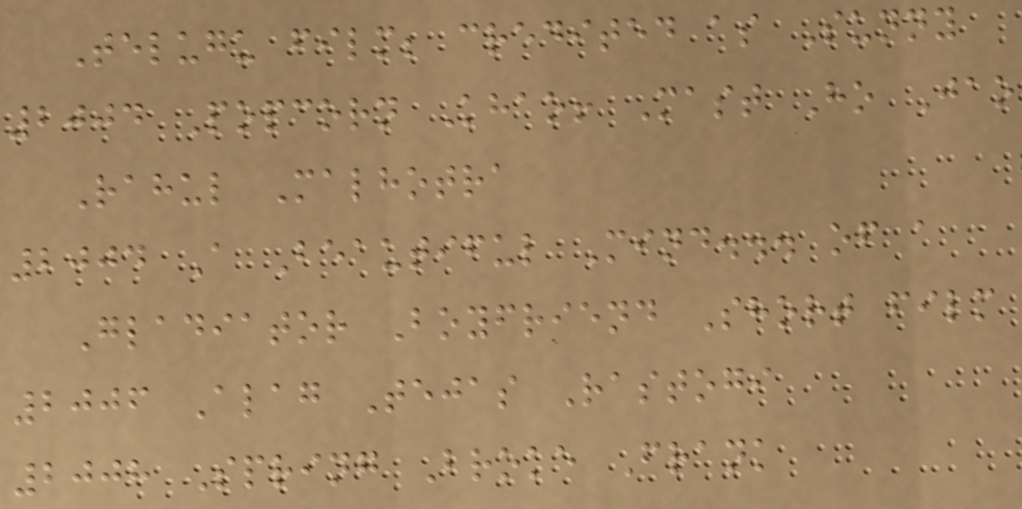Telugu film; credited as Sunny
2004 Popcorn Khao! Mast Ho Jao
Rahul Malhotra
2004 A Beautiful Mind... of a
Gladiator Boyfriend Short film
2006 Alag Tejas Rastogi
2008 Spring Broke Frank
